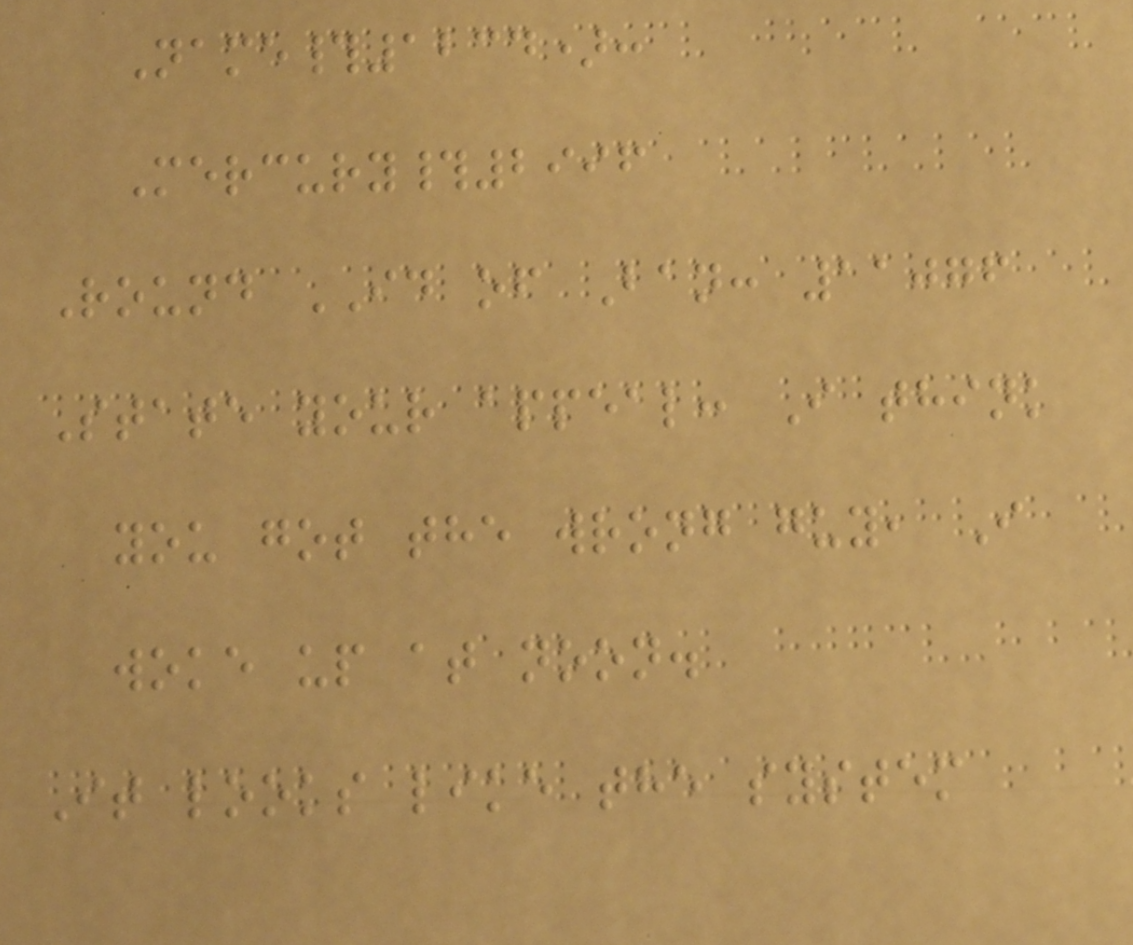Name#1234):
Mercury#2996
Round ID of Ban: 11076
State your appeal: I think
you got the wrong guy, I
woke up at noon.
It looks like the system
